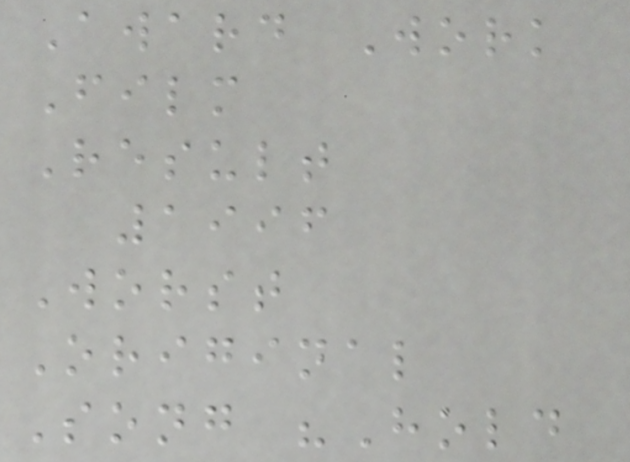Award Work
Film
Result
1996
Worst
Original
Song "Hold
